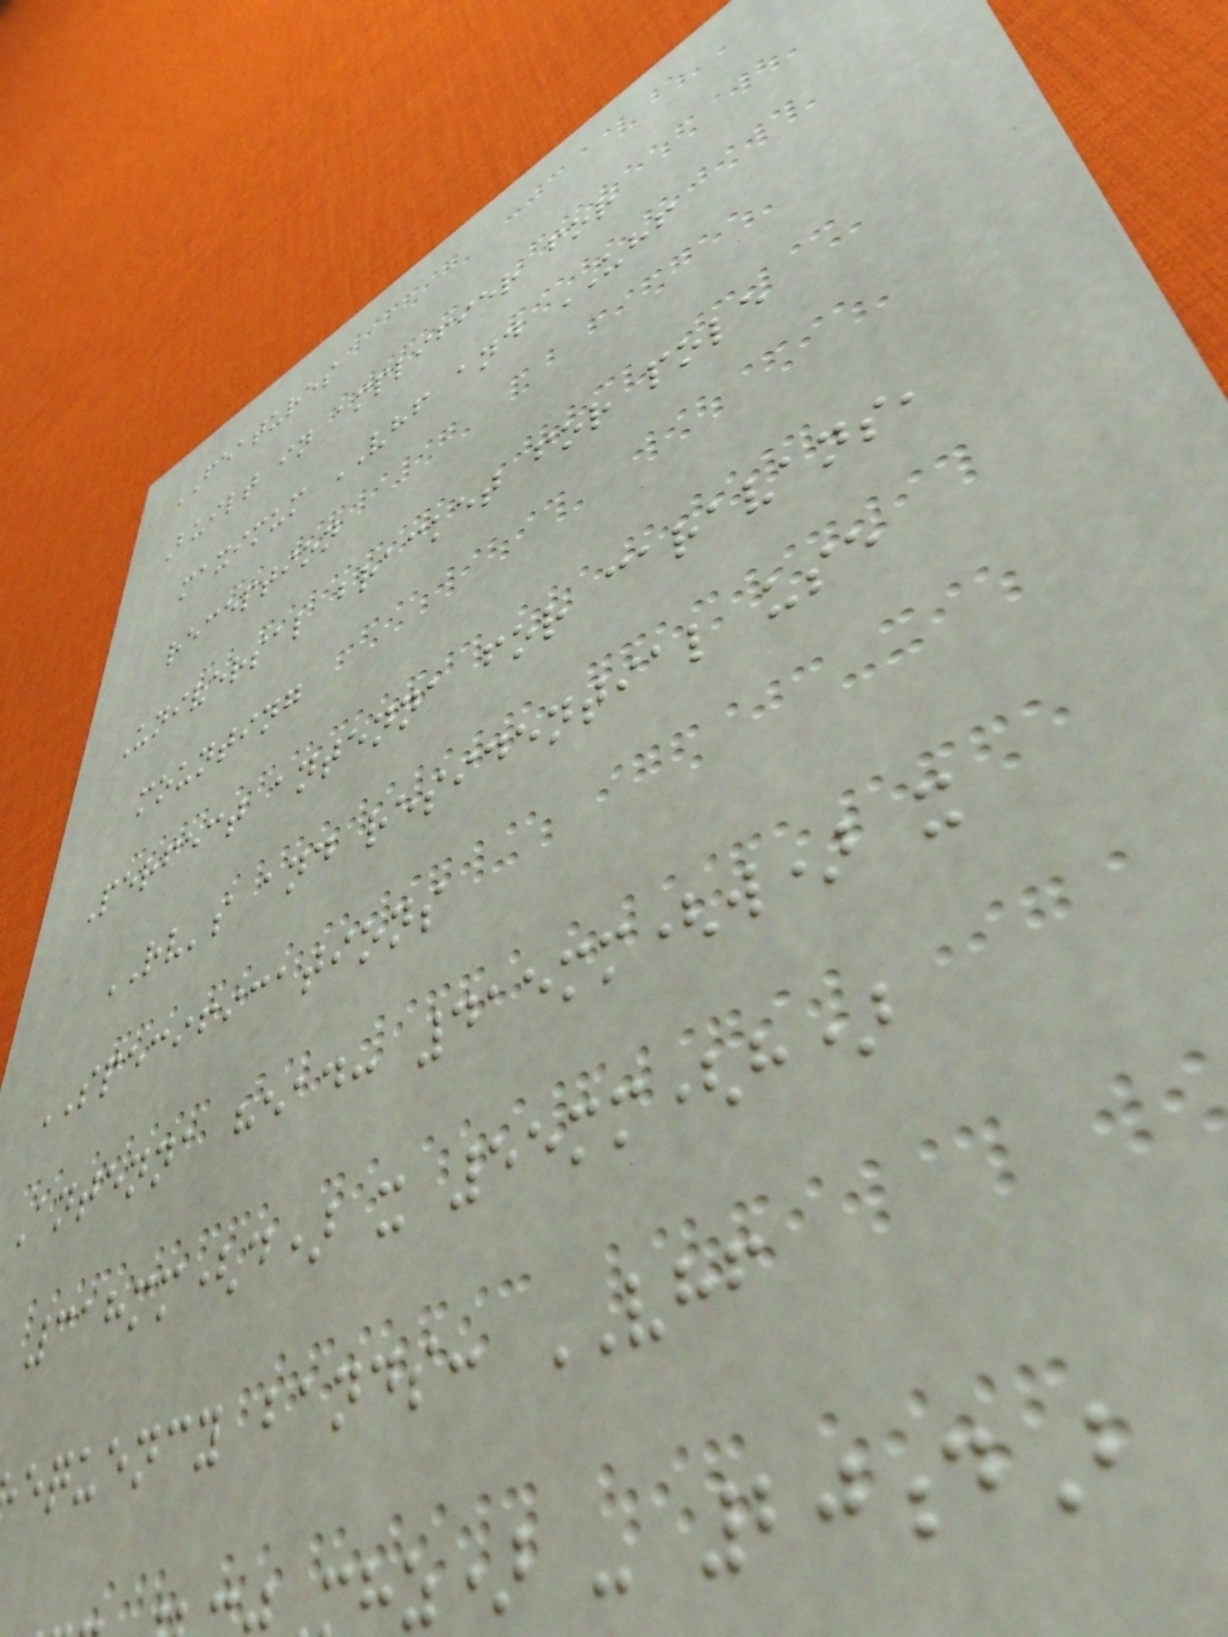FEATURES
Built in amplifier for
maximum VHF and UHF
reception
Universal bracket for pole
mounting
Perfect antenna for caravans,
RV's and residential use
SPECIFICATIONS
Antenna head: 415mm(w) x
318mm(d) x 55mm(h)
equency bands: VHF
hz) - 20dB
